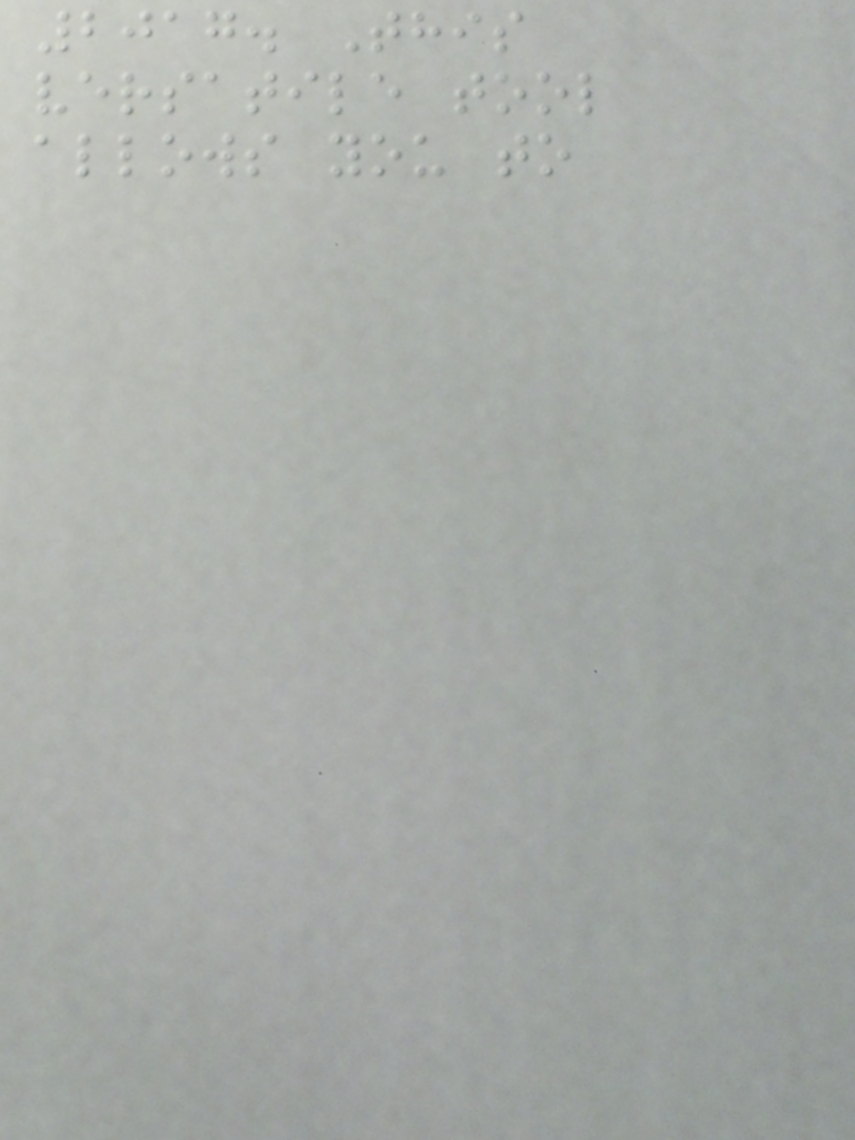2017. This
versatile tool
allows you to
